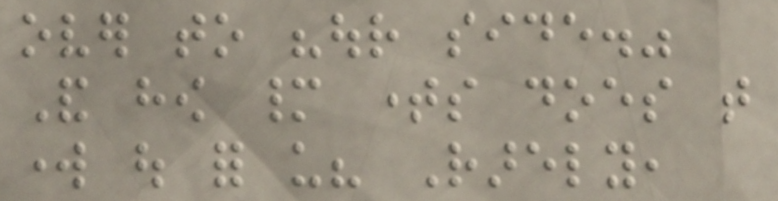over to "our side."
And how many times does that
work out for us? Rarely,
